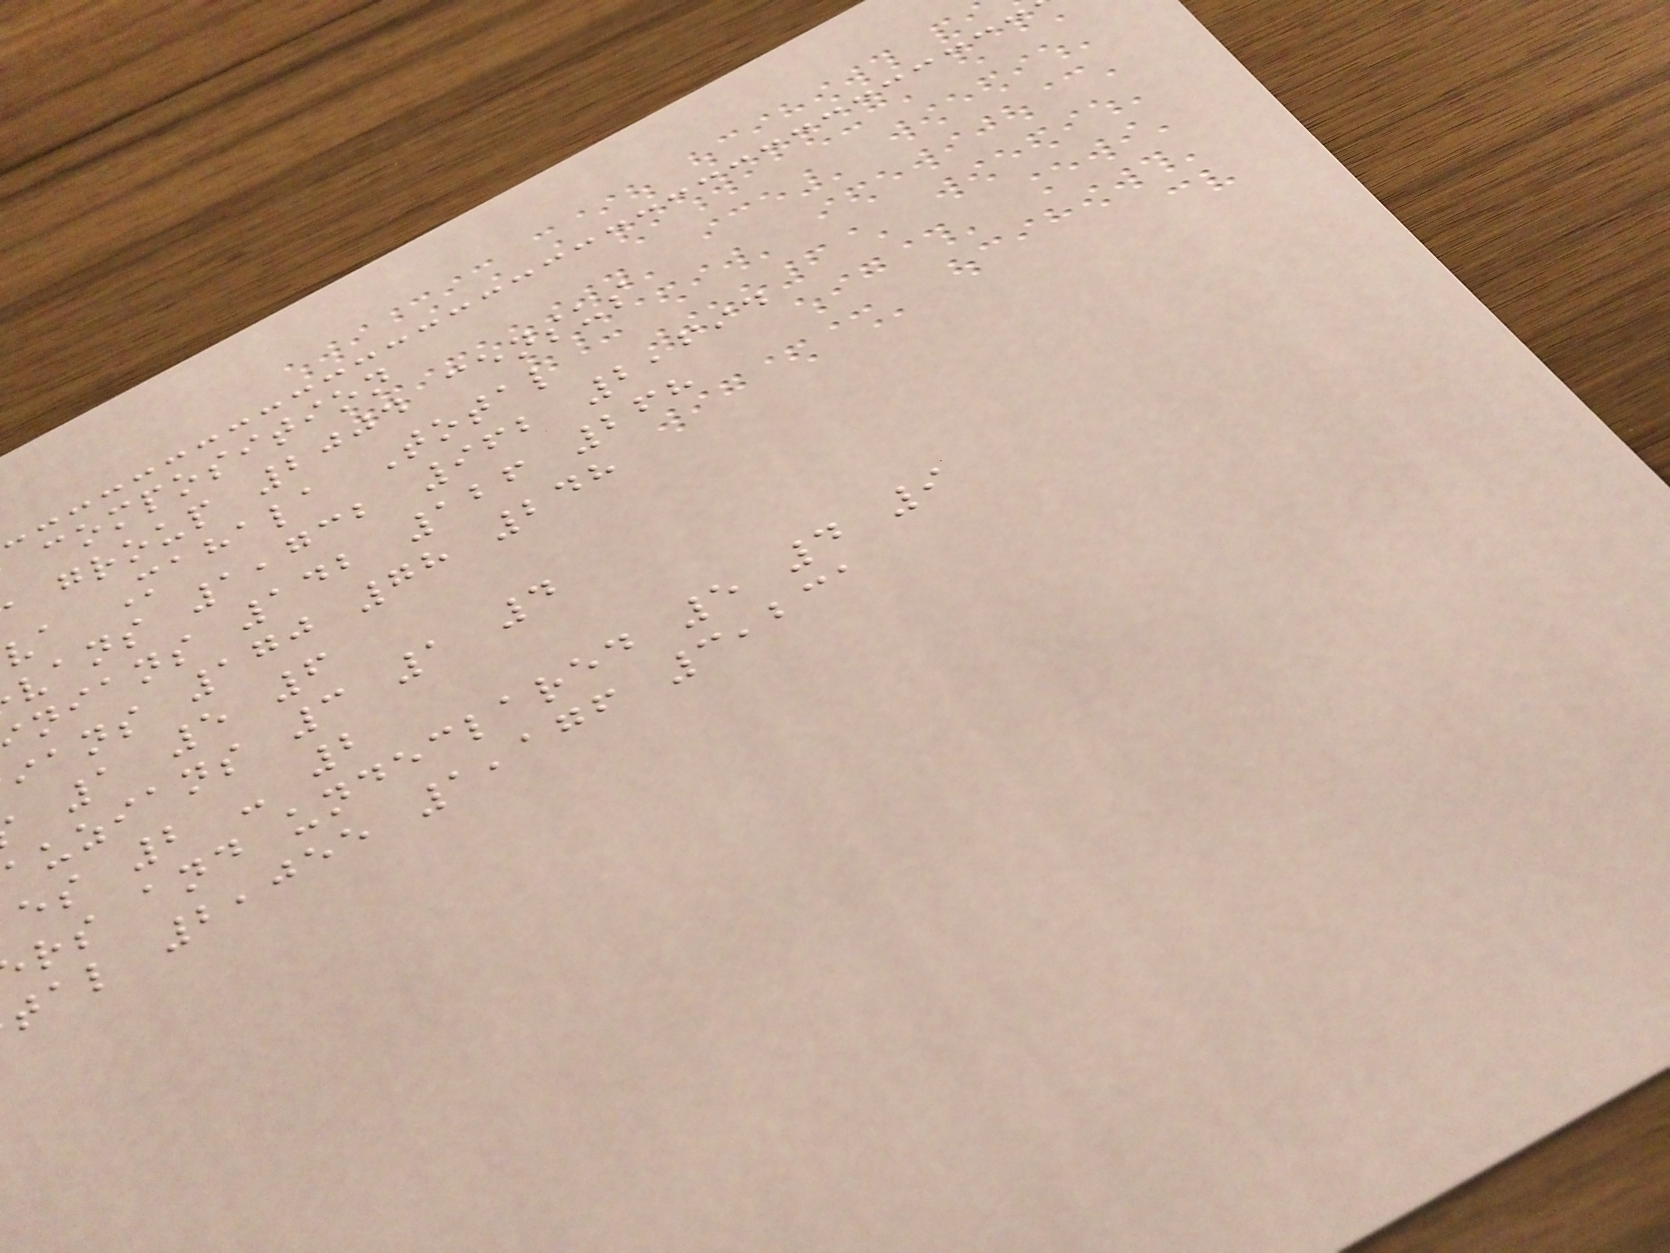composition
group 2004 census
va Mahala Total
vans 1,732 962 2,694
nians 142 126 268
ians 170 78 248
1 5 6
auzians 3 1 4
es 2 - 2
rs and undeclared 5 4 9
tal 2,055 1,176 3,231
